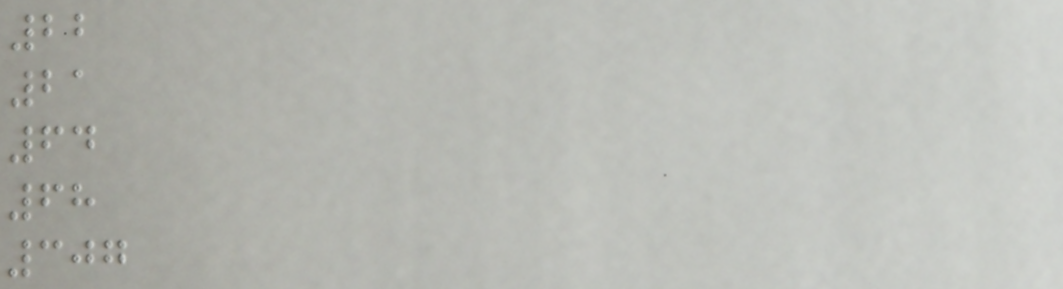22
21
64
68
307
